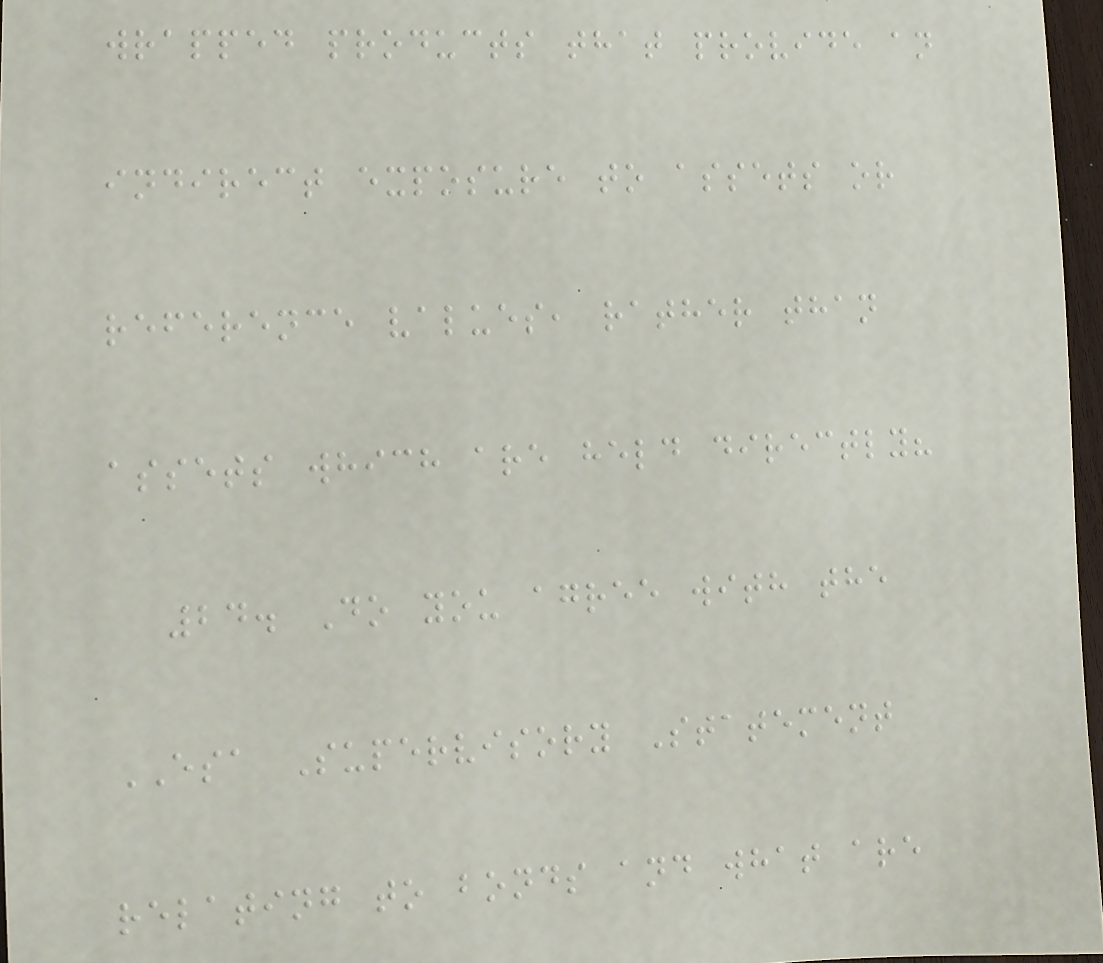wrapped products that provide an
indirect exposure to assets or
reference values, rather than
assets which are held directly?
24. Do you agree with the
ESA Supervisory Statement
relating to bonds and what are
